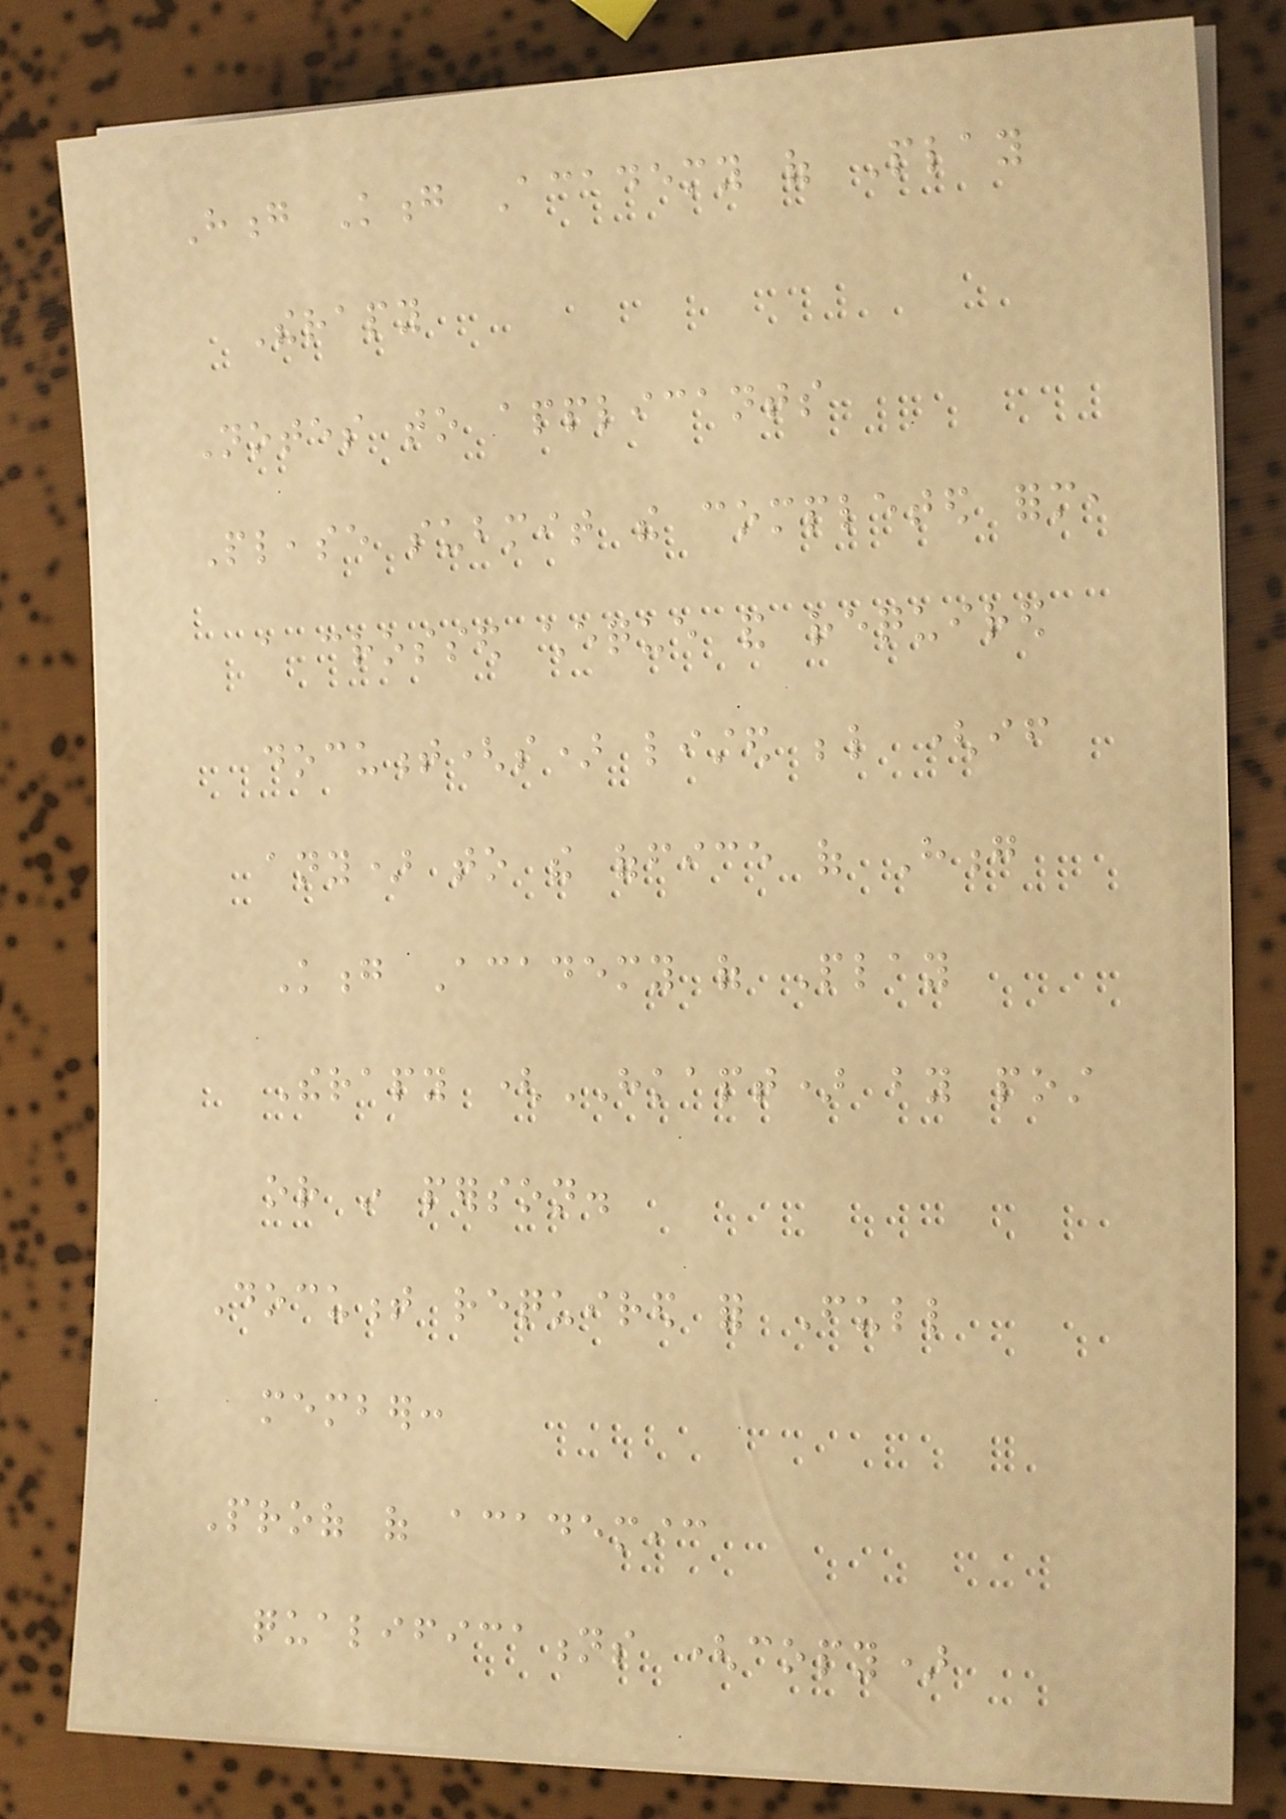Hong Kong Academy of Play
Therapy
Notes to applicants
Please submit the completed form,
a crossed cheque and required
document(s) listed below (if
any) to the office of Hong
Kong Academy of Play
Therapy (HKAPT) by post
or in person.
Document required for Full
member:
Proof of academic
qualifications (copy)
